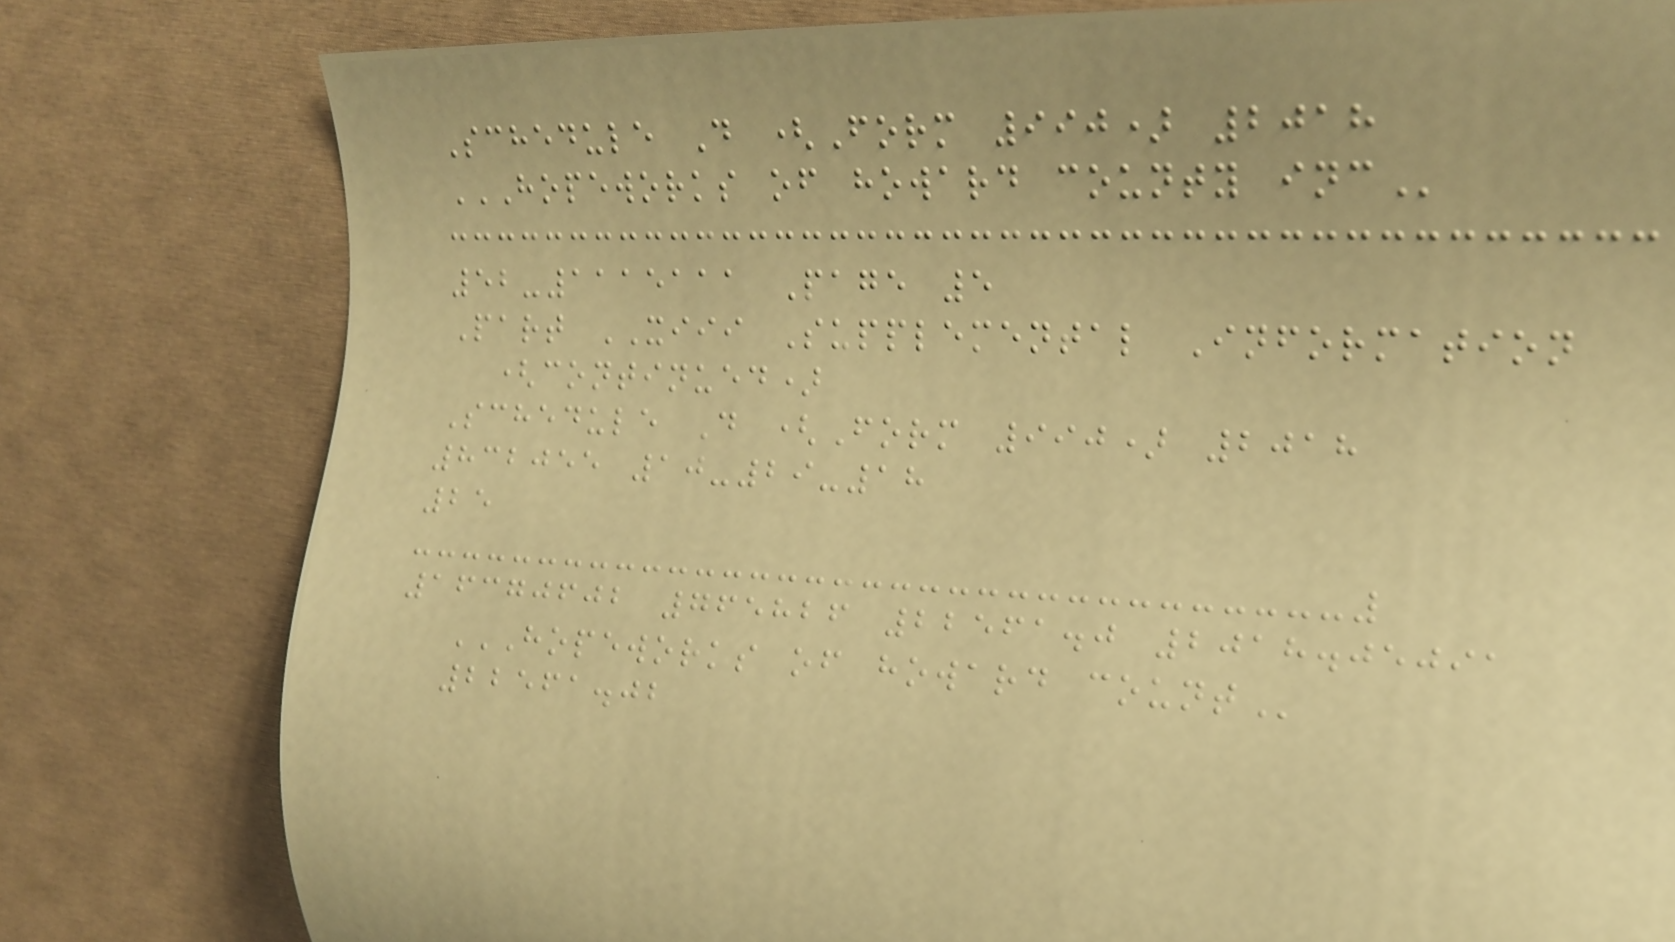Schedule D (Form 990) 2018
HOPEWORKS OF HOWARD COUNTY INC
52-1115111 Page 5
Part XIII Supplemental Information
(continued)
Schedule D (Form 990) 2018
832055 10-29-18
25
16370602 765826 22561.0 2018.05091
HOPEWORKS OF HOWARD COUNT
22561.02
